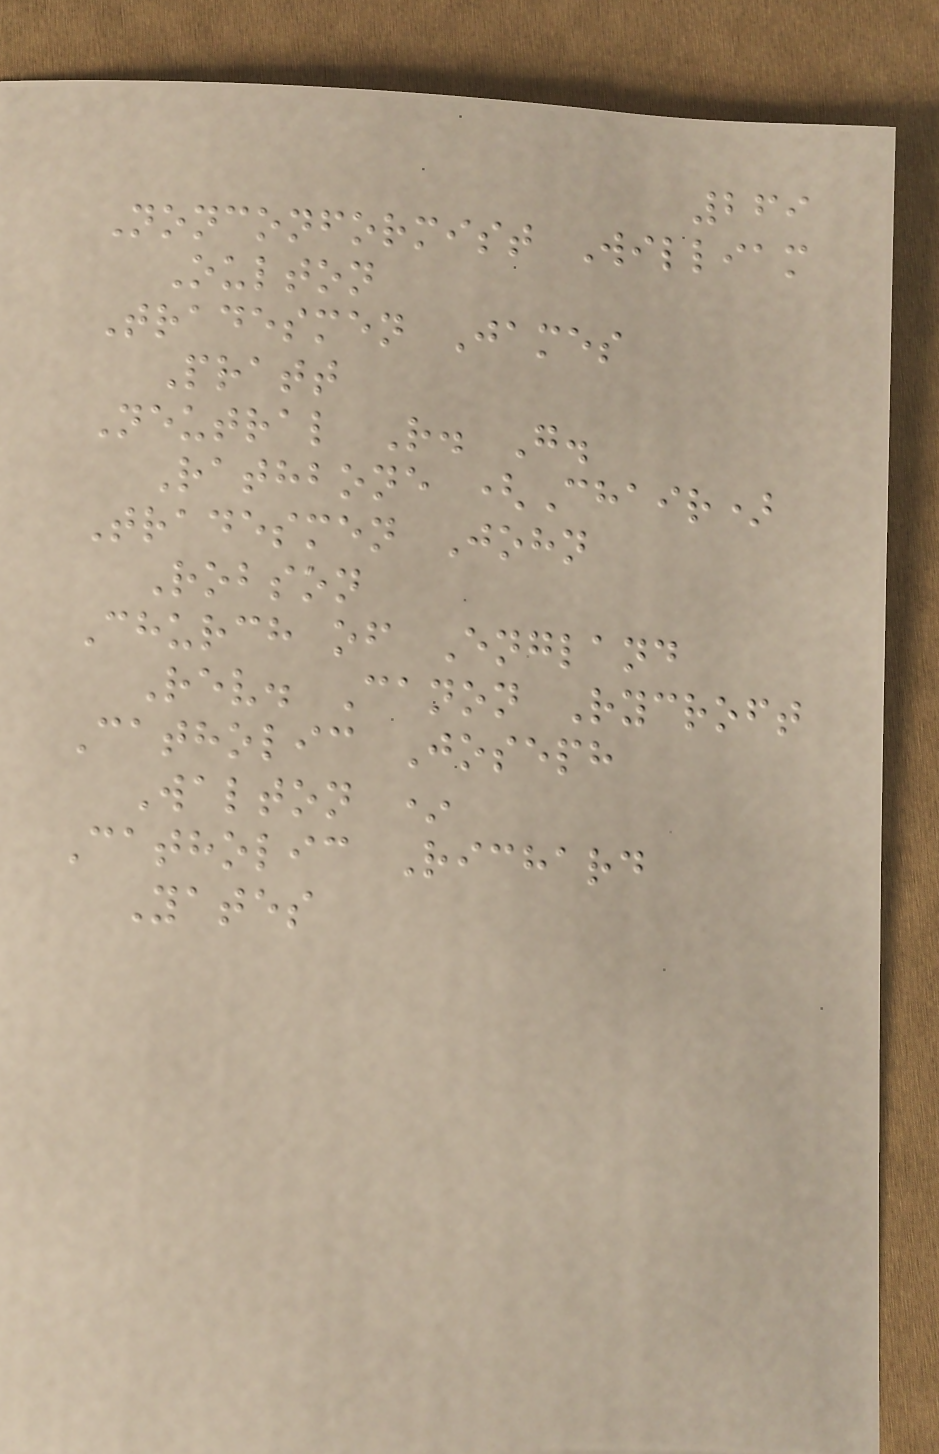269
Nonconformist William
Oulton
Tradesmen James
Pratt
Neutral R. G.
Rathbone (Chair)
Tradesmen John
Robson
Church of England
Rev. Canon Rycroft
Catholic Joseph
Walton *
Catholic Richard
Yates
